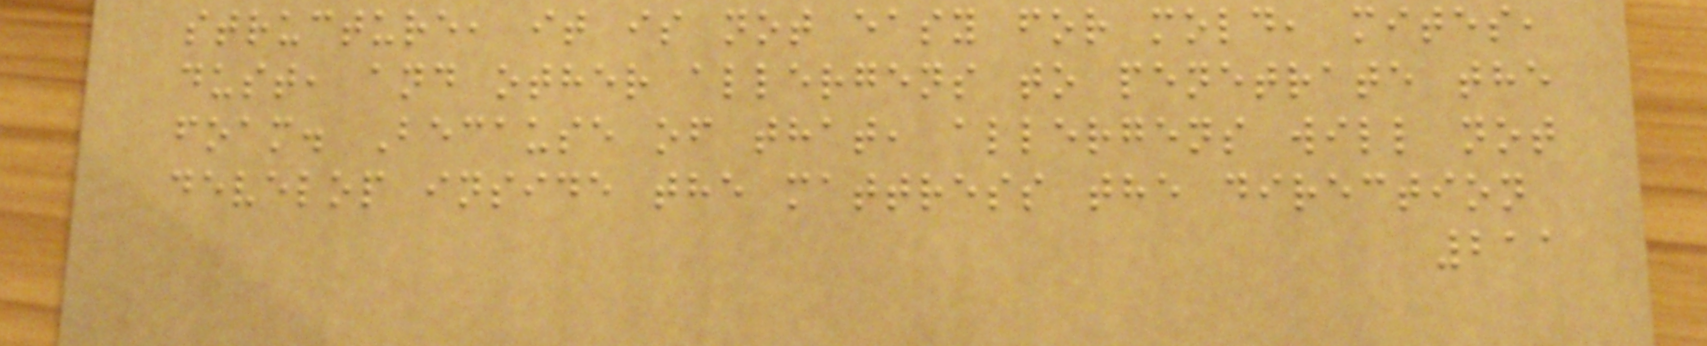structure, it is not easy for mold, mites,
dust, and other allergens to penetrate the
foam. Because of that, allergens will not
develop inside the mattress the direction
211
